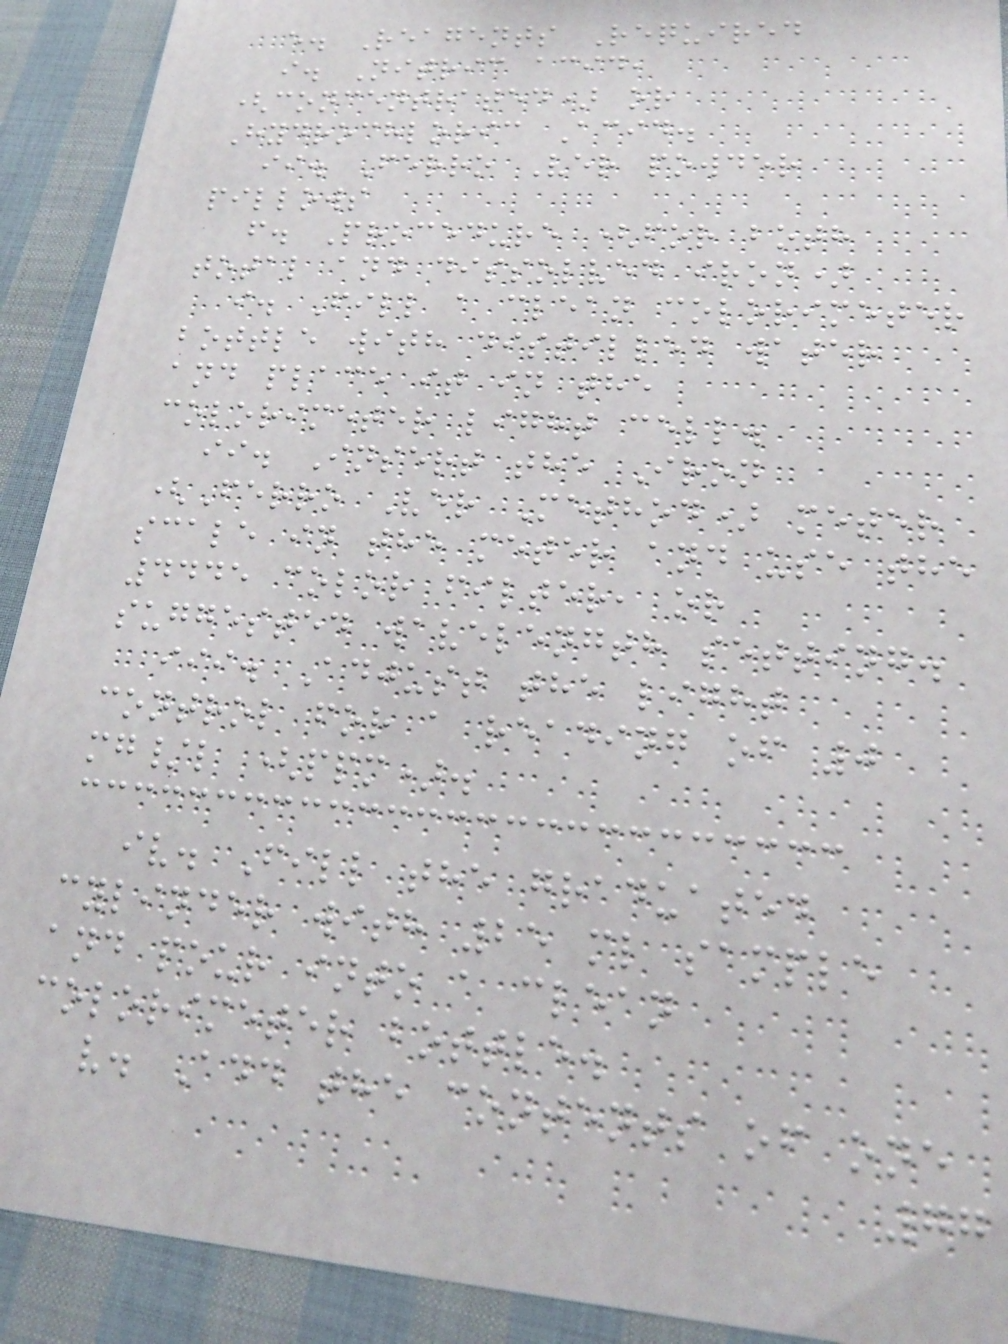e. Reagents Required
i. Nitric acid,
(concentrated) or
Hydrochloric Acid.
ii. Ferro Ver powder
pillows
f. Procedure (for both
total and dissolved iron)
i. Fill a clean colorimeter
bottle with distilled water
and place it in the
colorimeter light cell.
ii. Insert the Iron
(Ferro Ver Method) meter
scale in the meter and use the
4445 color filter, or
suggested wavelength setting.
iii. Adjust the light
control for a reading of 0
mg/l (ppm).
iv. Fill the graduated
cylinder with 25 ml sample
and pour into a clean
colorimeter bottle.
v. Add the contents of one
77
